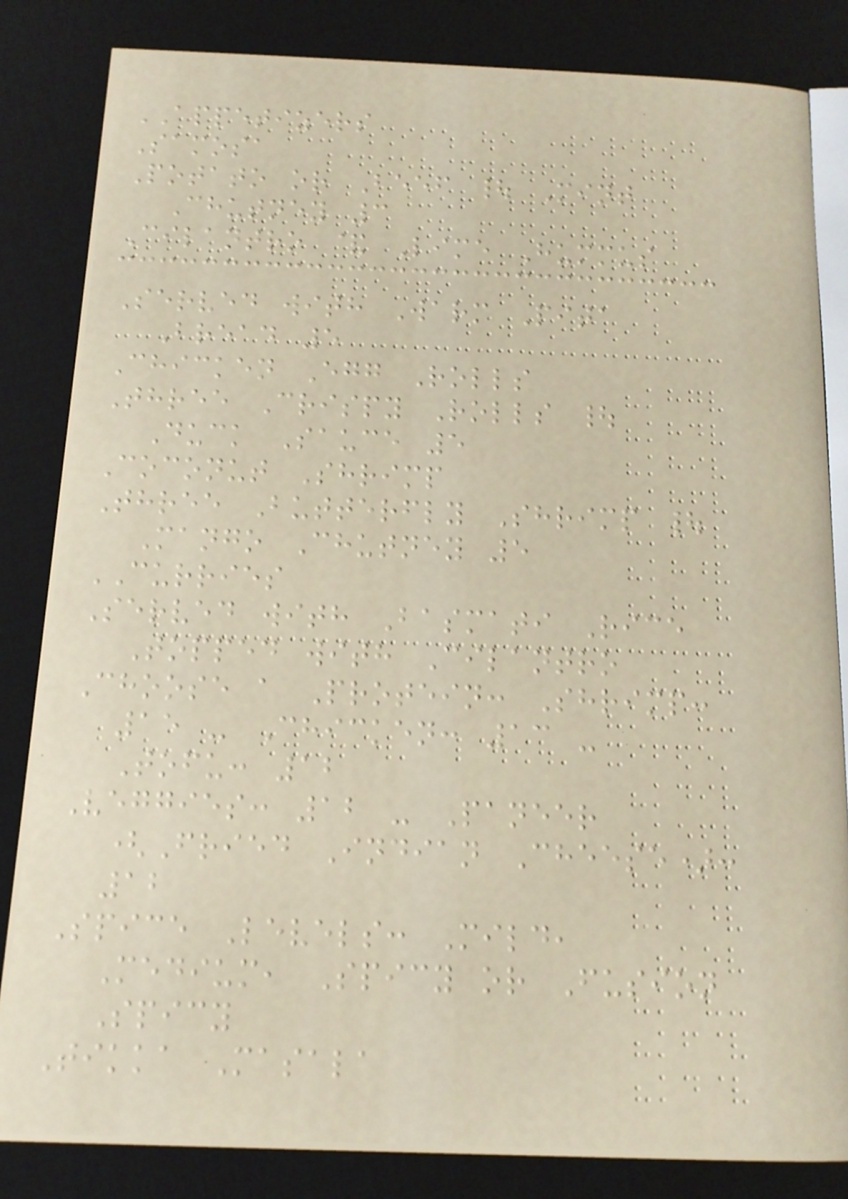APPETIZERS
Samosa
Potato or Beef | Mint
Chutney 3
Cilantro & Lime Hummus
Served with Warm Pita
Bread 5
Chicken Egg Rolls
Three Crispy Rolls |
Duck Sauce 5
Coconut Shrimp
Three Butterfly Shrimp |
Mango Chutney 5
CURRIES
Served with Basmati Rice
Topped with Cilantro
Choose a Protein: Shrimp:
15 - Chicken: 13 -
Tofu: 12
Veggies: 12 - Paneer
(Fried Indian Cheese):
12
Spice Levels: Mild,
Medium, Spicy or Fusion
Spicy
Tikka Masala
